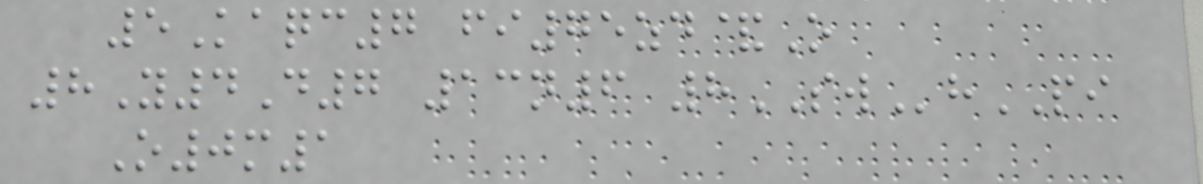5Kaqc7 fi75zd&O
8Y4D7 13n6 8SWhPI
O0m1
